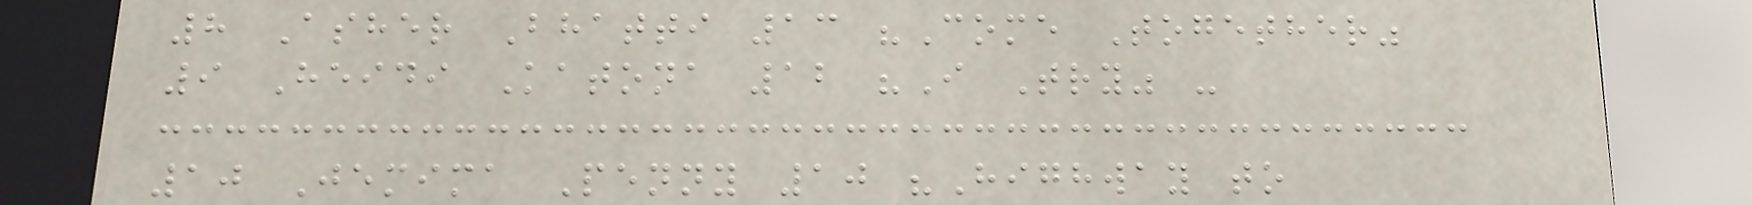8 Asher Bhatti 13 "Come Together"
9 Heidi Katona 12 "I Try" -
10 Jemima Penny 10 "Highway to
